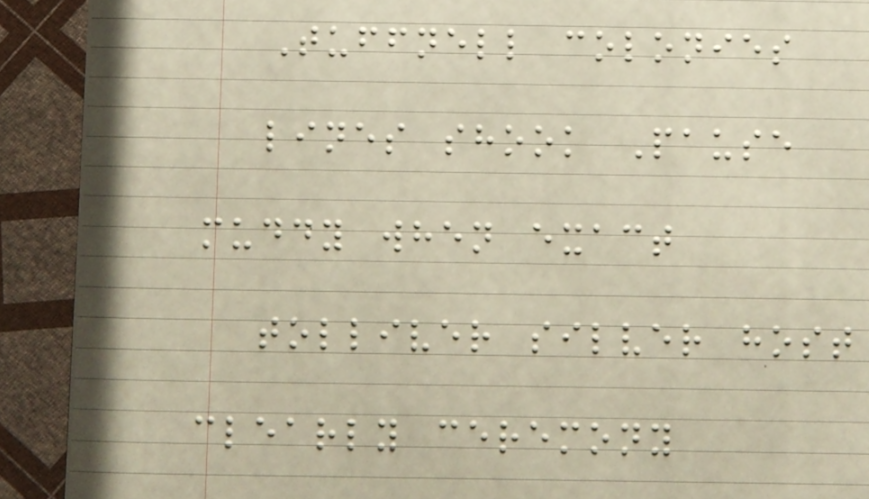Tuffnell colonies
lines shook Pause
muddy when exact
tolliver silver host
clearly ceremony
